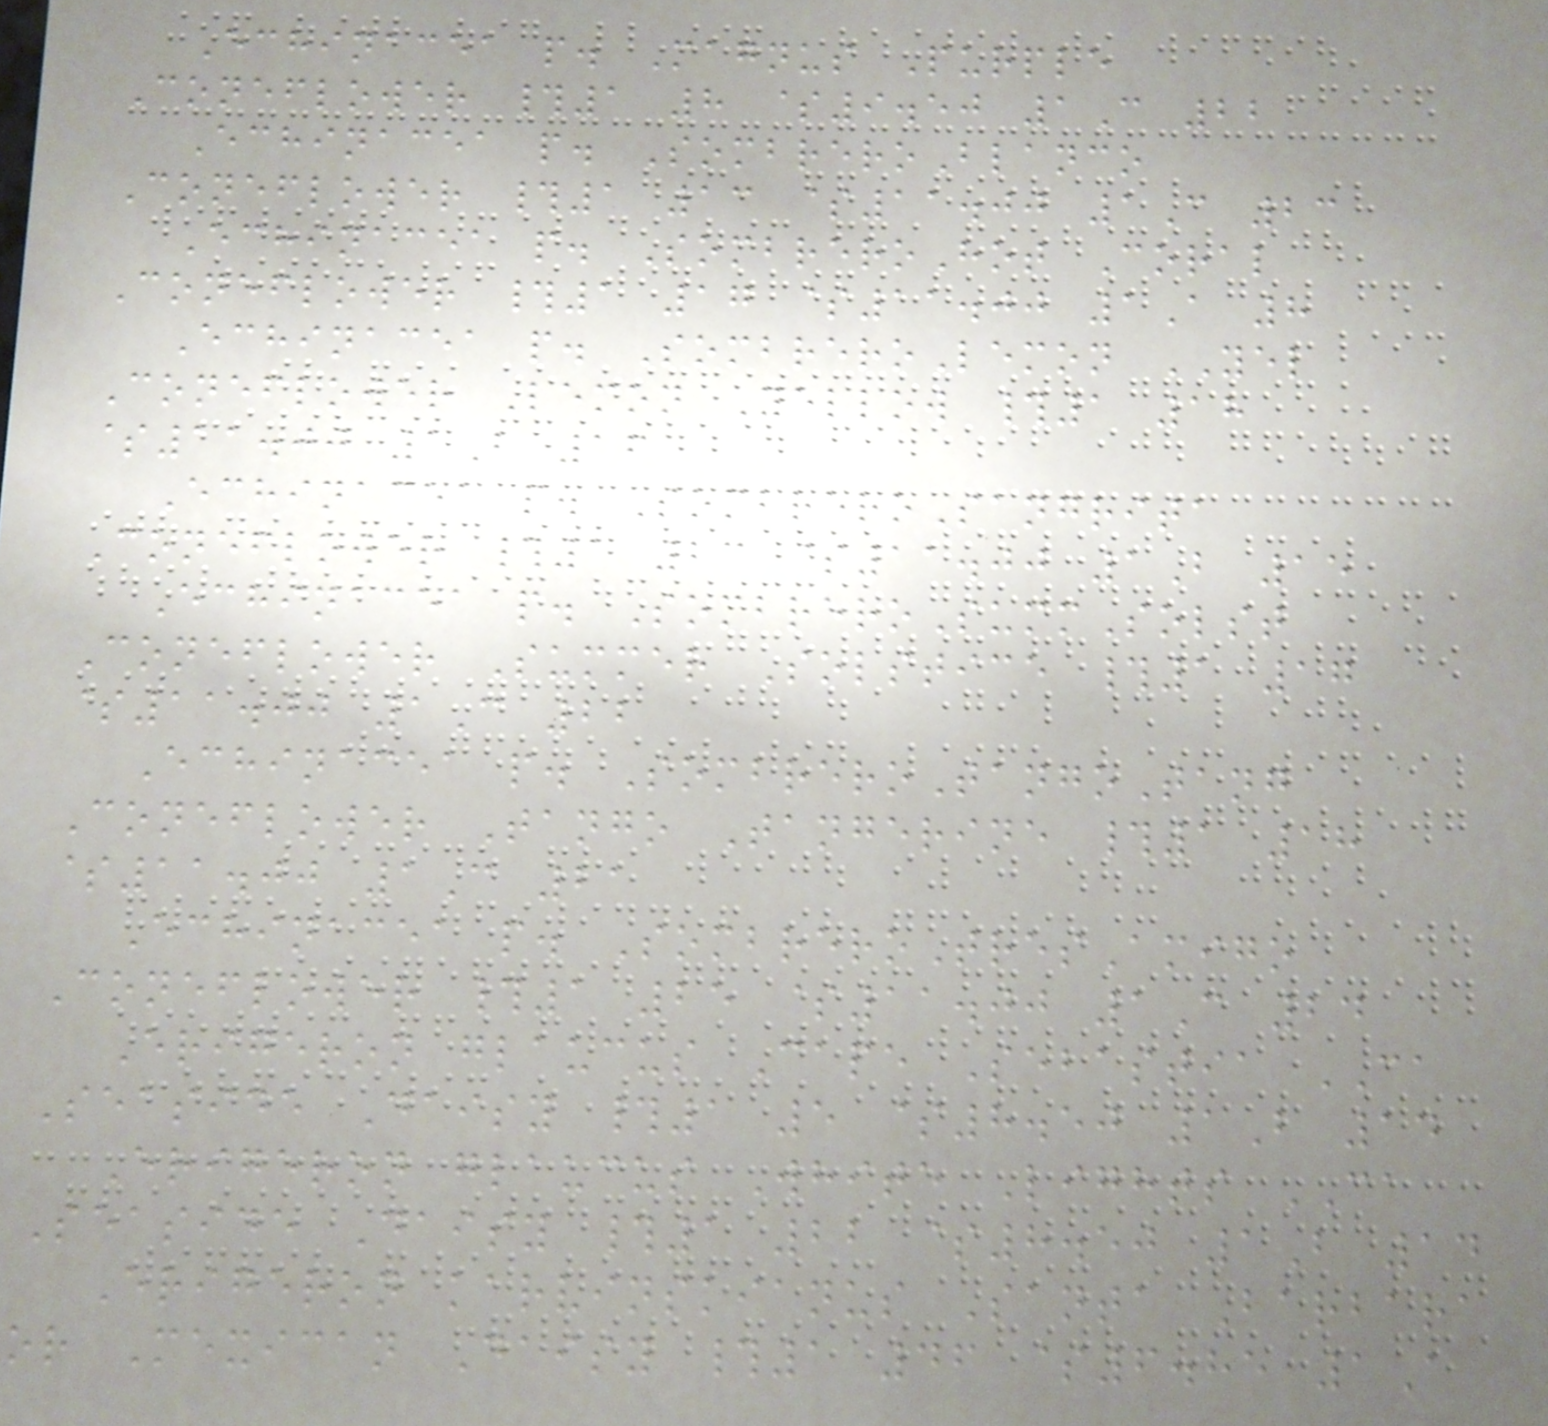Echinacea p. Magnus Purple
Coneflower #1 8 $9.50 1C 22
Echinacea p. SombreroBlanco
Coneflower #1 13 $11.00 1C 23
Echinacea p. SombreroHot Coral
Coneflower #1 17 $11.00 1A 8
Echinacea p. SombreroLemon YEL
Coneflower Lemon Yellow #1 18
$11.00 1B 16
Echinacea p. SombreroSangrita
Coneflower #1 23 $11.00 1B 15
Echinacea p. SombreroSummSolst
Coneflower Summer Solstice #1 17
$11.00 1C 22
Echinacea p. SombreroTangoTang
Coneflower Tango Tangerine #1 18
$11.00 1C 21
Echinacea p. SombreroTresAmigo
Coneflower #1 25 $11.00 1C 24
Erigeron glaucus Cape Sebastia CA
Seaside Daisy #1 5 $8.50 1B 14
Erigeron glaucus White Lights CA
Seaside Daisy #1 22 $8.50 1B 14
Erigeron karvinskianus Santa Barbara
or Mexican Daisy #1 46 $6.85 1A
